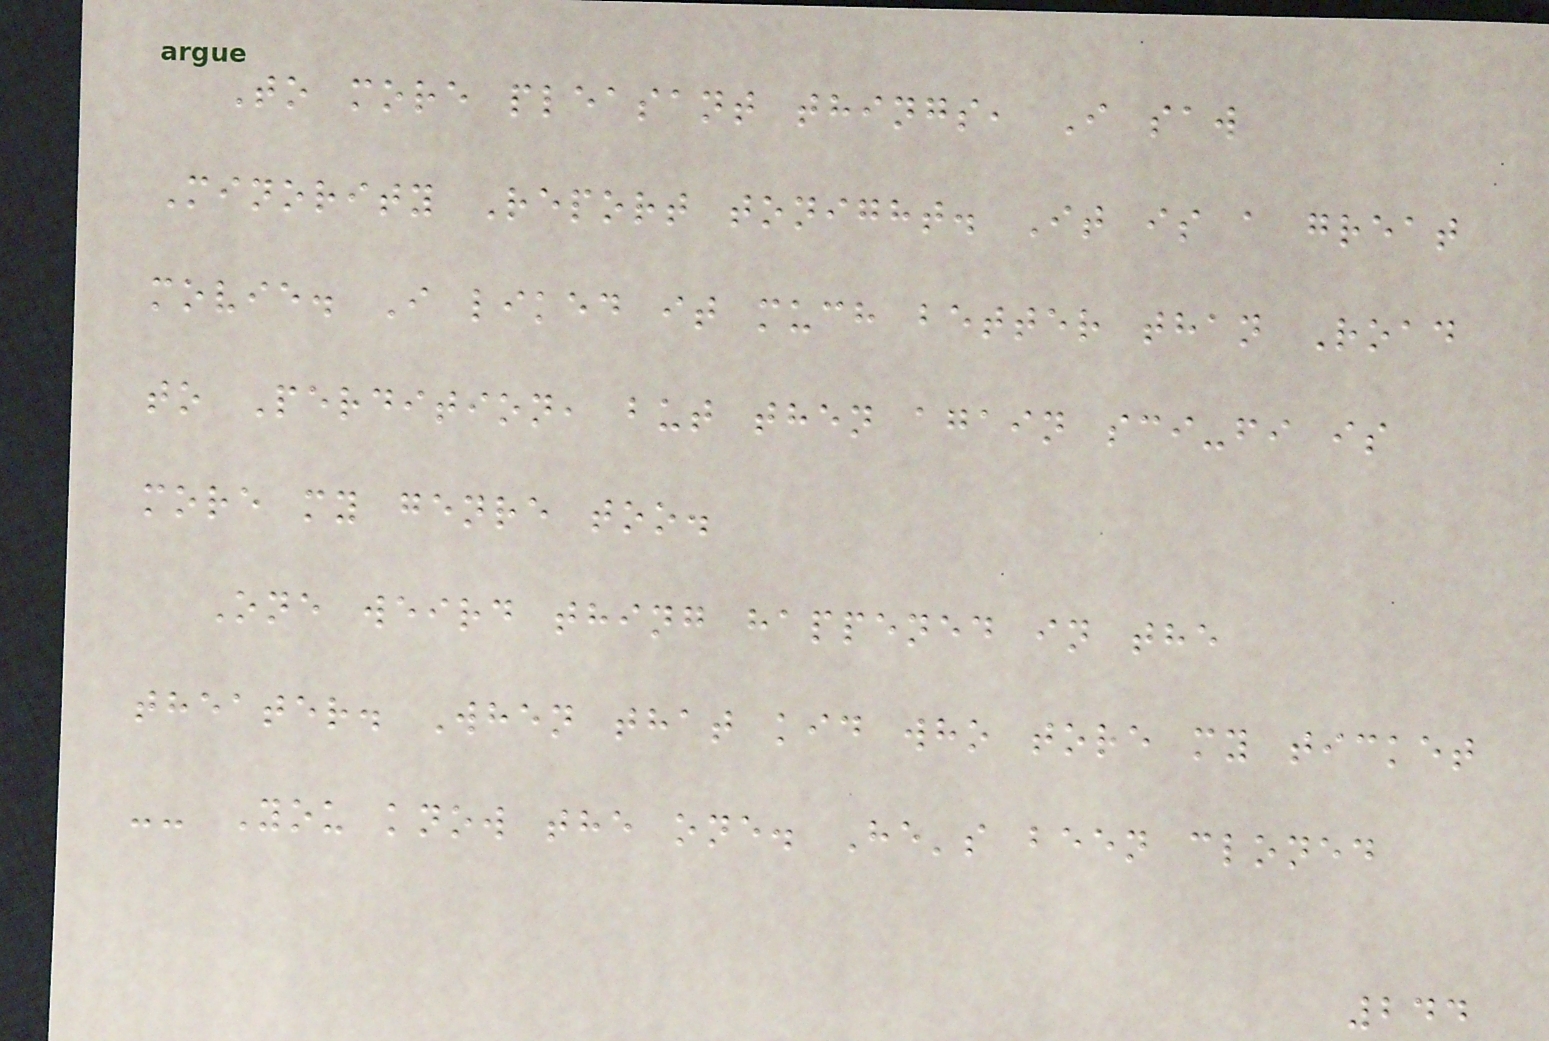To more pleasant things, I saw
Minority Report tonight. It is a great
movie. I liked it much better than Road
to Perdition, but then again sci-fi is
more my genre too.
One weird thing happened in the
theater. When that kid who tore my ticket
-- You know the one. He's been cloned
244
